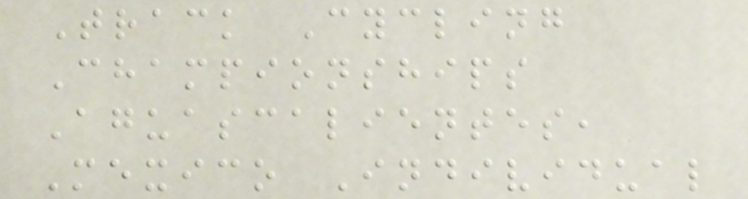Track Cycling
Championships
Aguascalientes,
Mexico Individual
